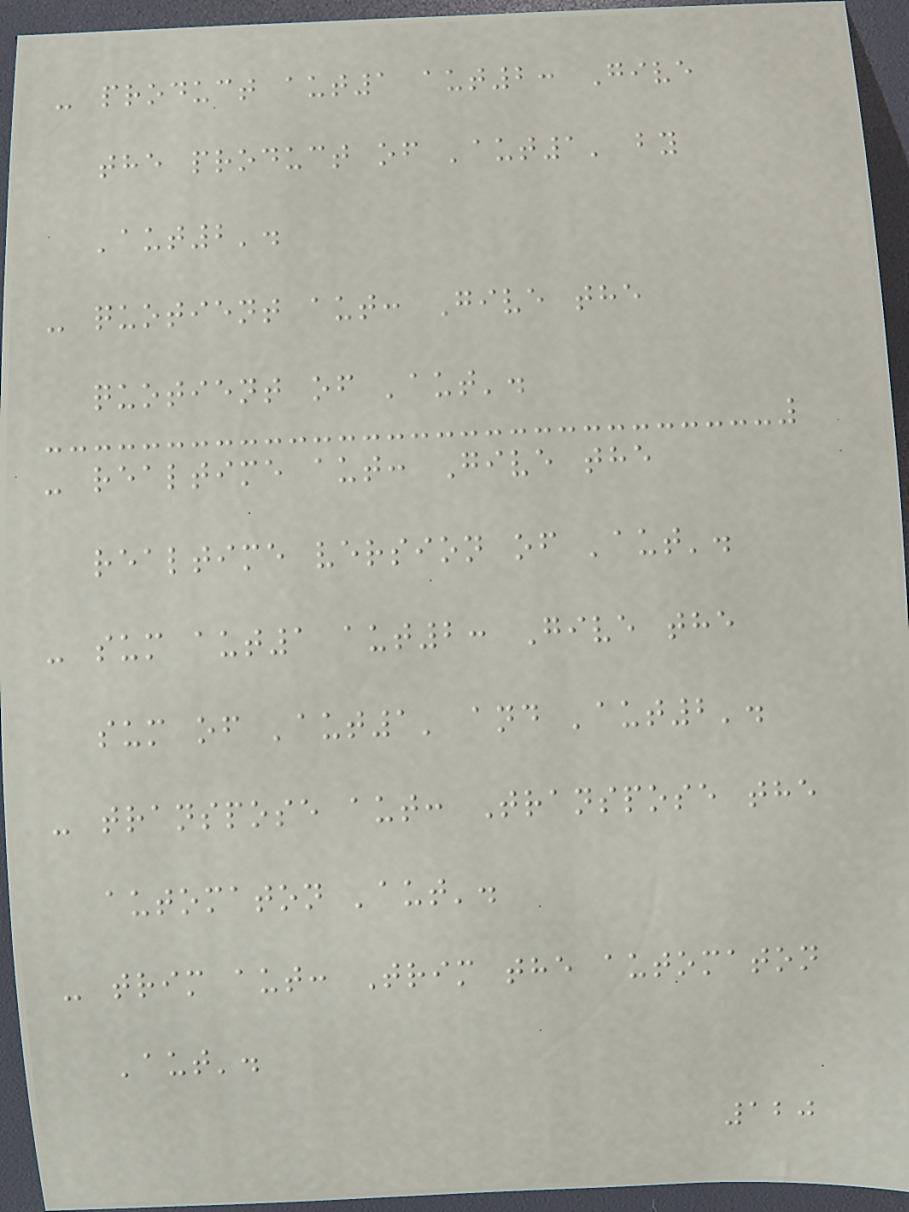- product aut1 aut2: Give
the product of 'aut1' by
'aut2'.
- quotient aut: Give the
quotient of 'aut'.
- realtime aut: Give the
realtime version of 'aut'.
- sum aut1 aut2: Give the
sum of 'aut1' and 'aut2'.
- transpose aut: Transpose the
automaton 'aut'.
- trim aut: Trim the automaton
'aut'.
120
